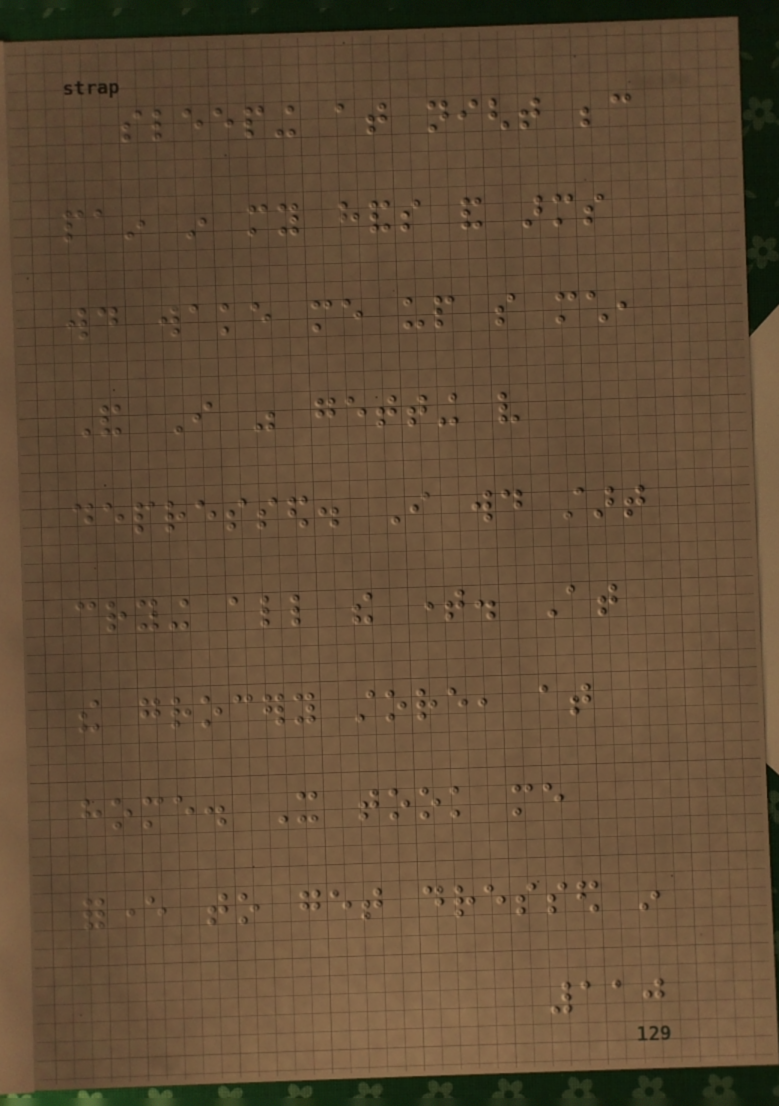sleeping at night because
pain in my hands and arms
would wake me up so much,
And I was getting very
depressed. I would start
crying all the time. At
the grocery store, at
home. It took me
forever to get dressed in
110
